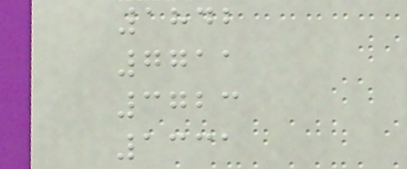1842
7711
3723
1331
